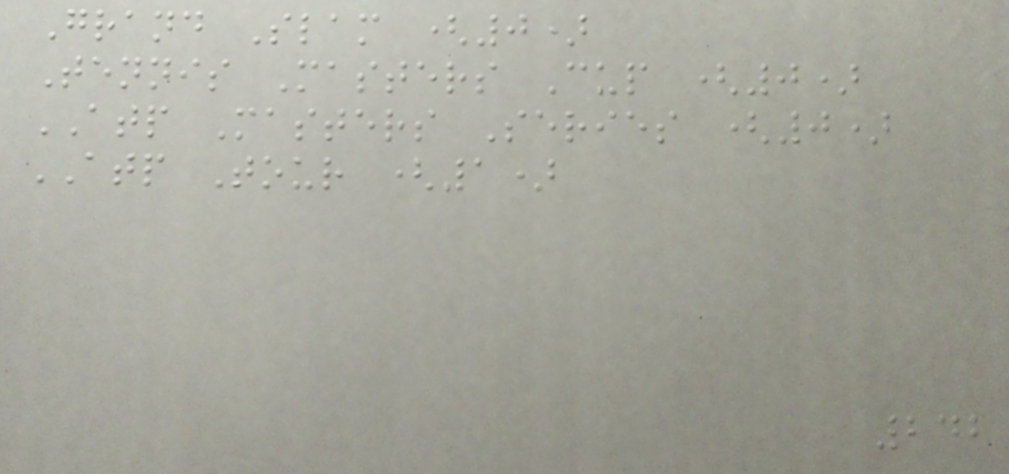Grand Slam (0)
Tennis Masters Cup (0)
ATP Masters Series (0)
ATP Tour (1)
242
